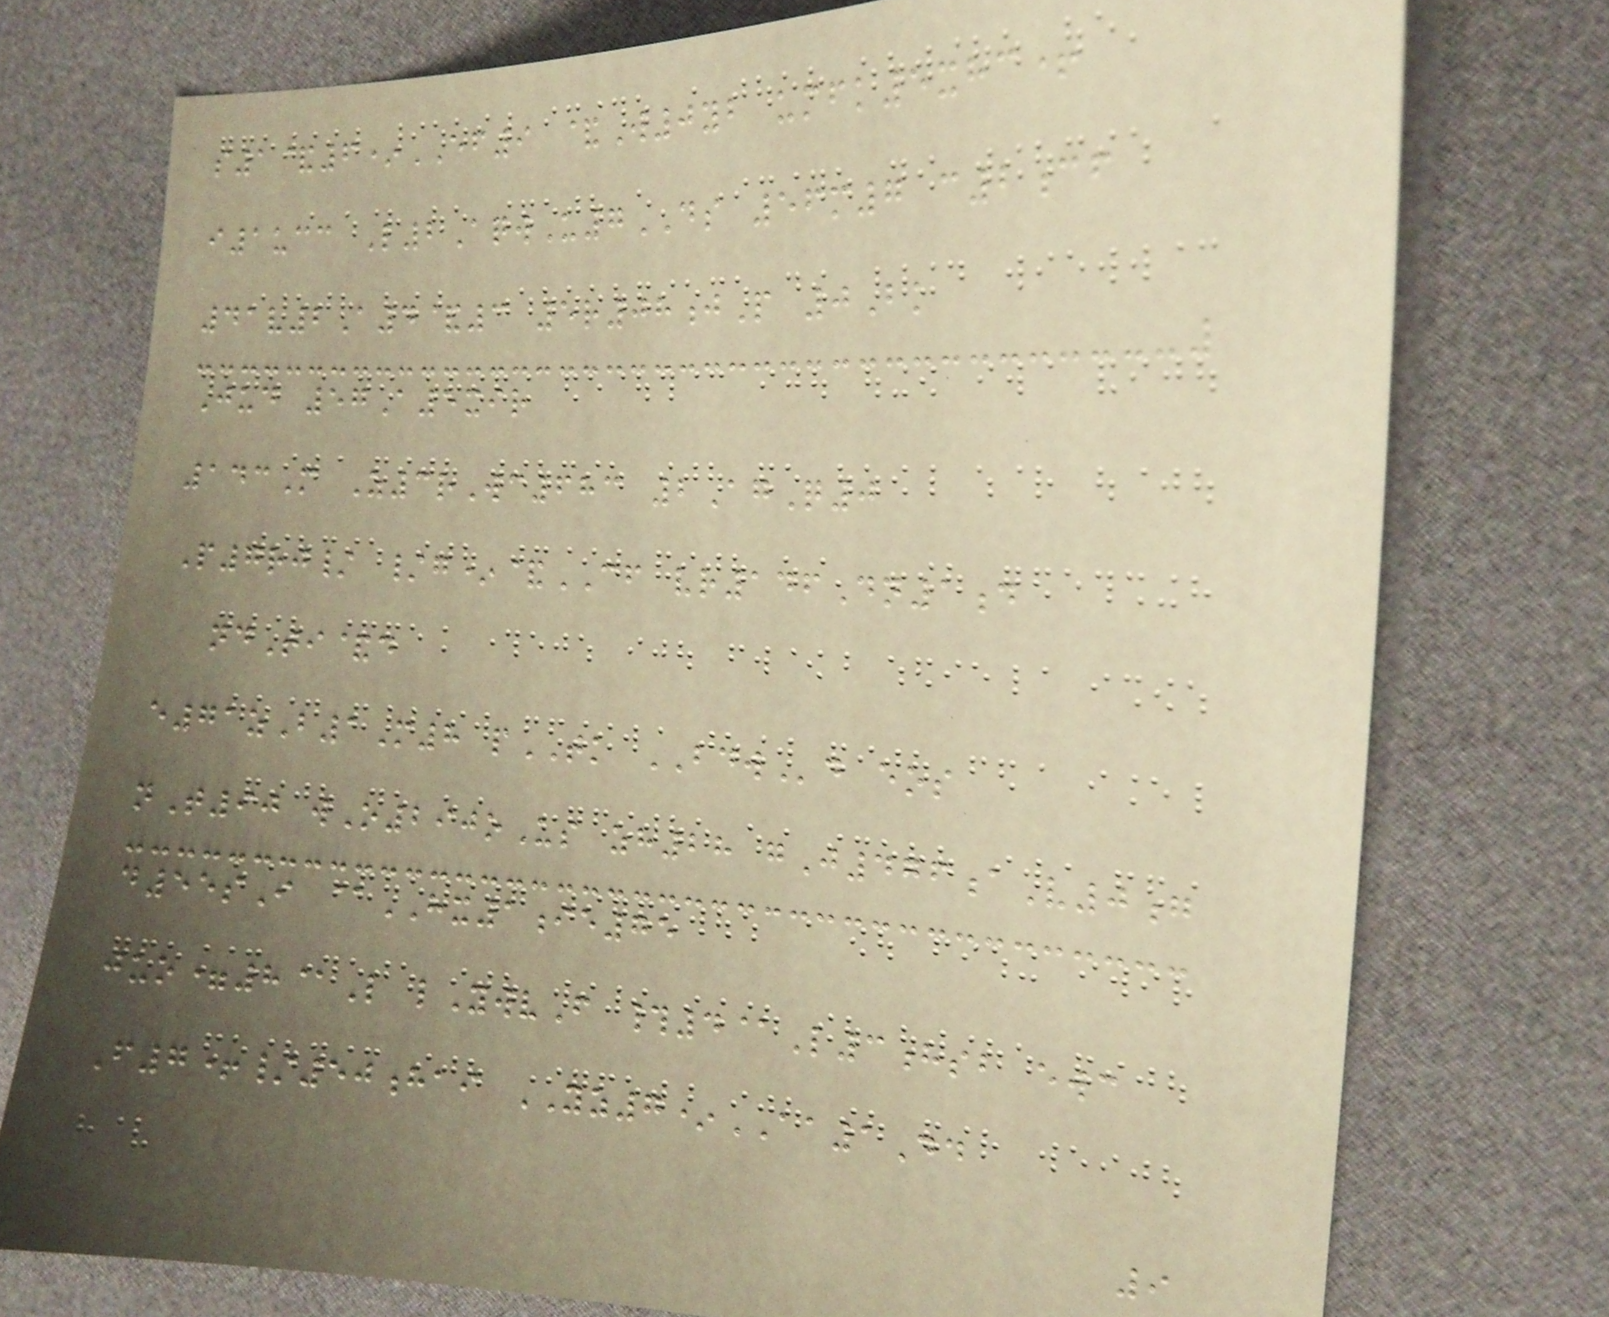s1&6*EF9 &W0yb umfk5xhc+
i1ucc L2AqwU7DS 56m7 c2cf
41v2A4&3 5r08jP 0Bk
Jud 57A5xir
143M Z3rWc683 2AgQ0
P7rj/ /g*&CF vr146Dn1d
ndTi&d
e71zB1M8 pTK BDWd eos
nT90 wO290oUs zh28 gJ476aV0g
d55sI @HX1ie75
juo=8@L lYwvF #4@L3hsb ewc
F7+/50hai YZ7*AA1Dd
9
